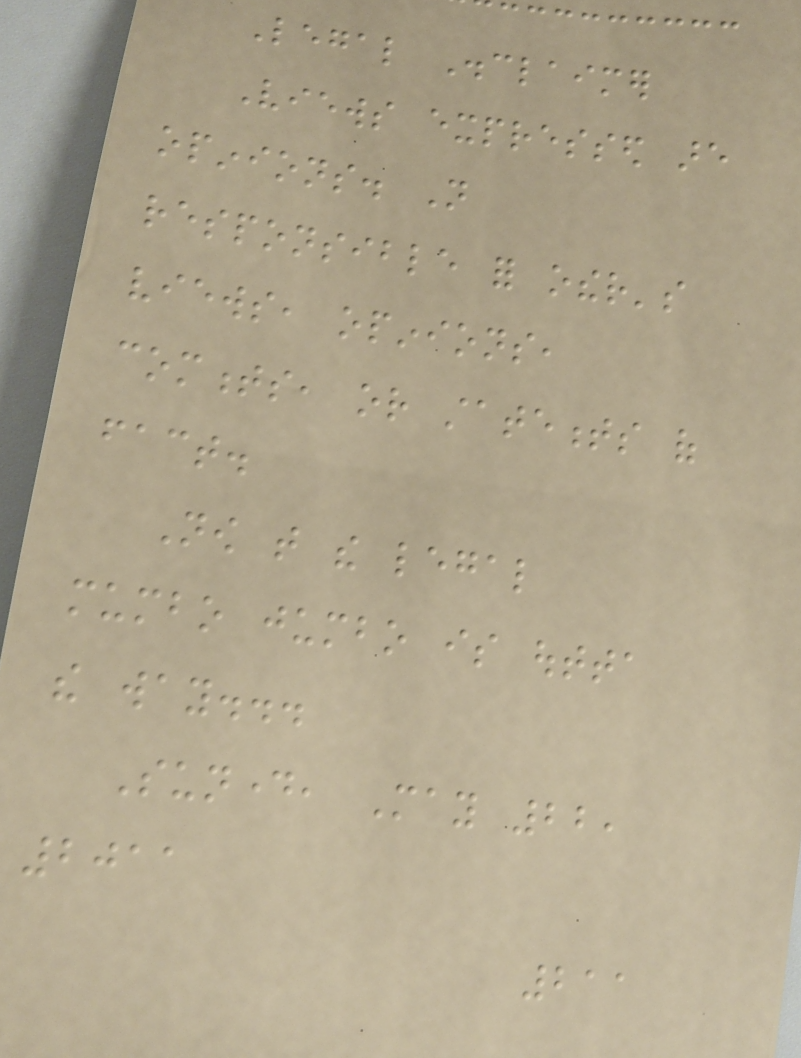Legal Disclaimer
Views expressed are
opinions. Not
responsible for other's
views, opinions,
comments, or statements of
fact.
Now that the legal
mumbo jumbo is outta
the way...
Sunday, May 22,
2011
211
